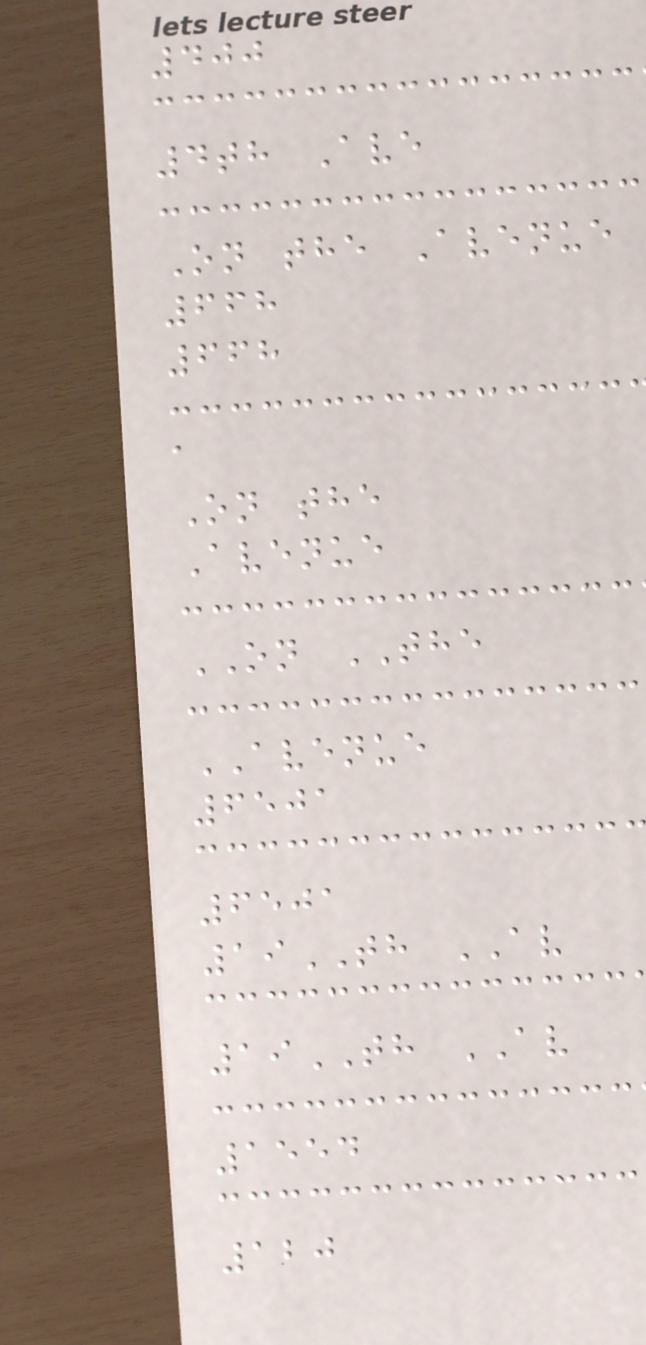400
4th Ave
On the Avenue
668
668
a
On the
Avenue
ON THE
AVENUE
6501
6501
19TH AV
19TH AV
1554
120
